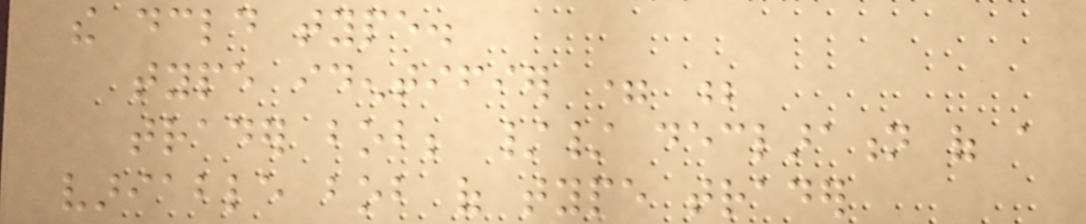the declared type.
type identifier = ;
trader bob; // declaration of a
variable bob of type trader
